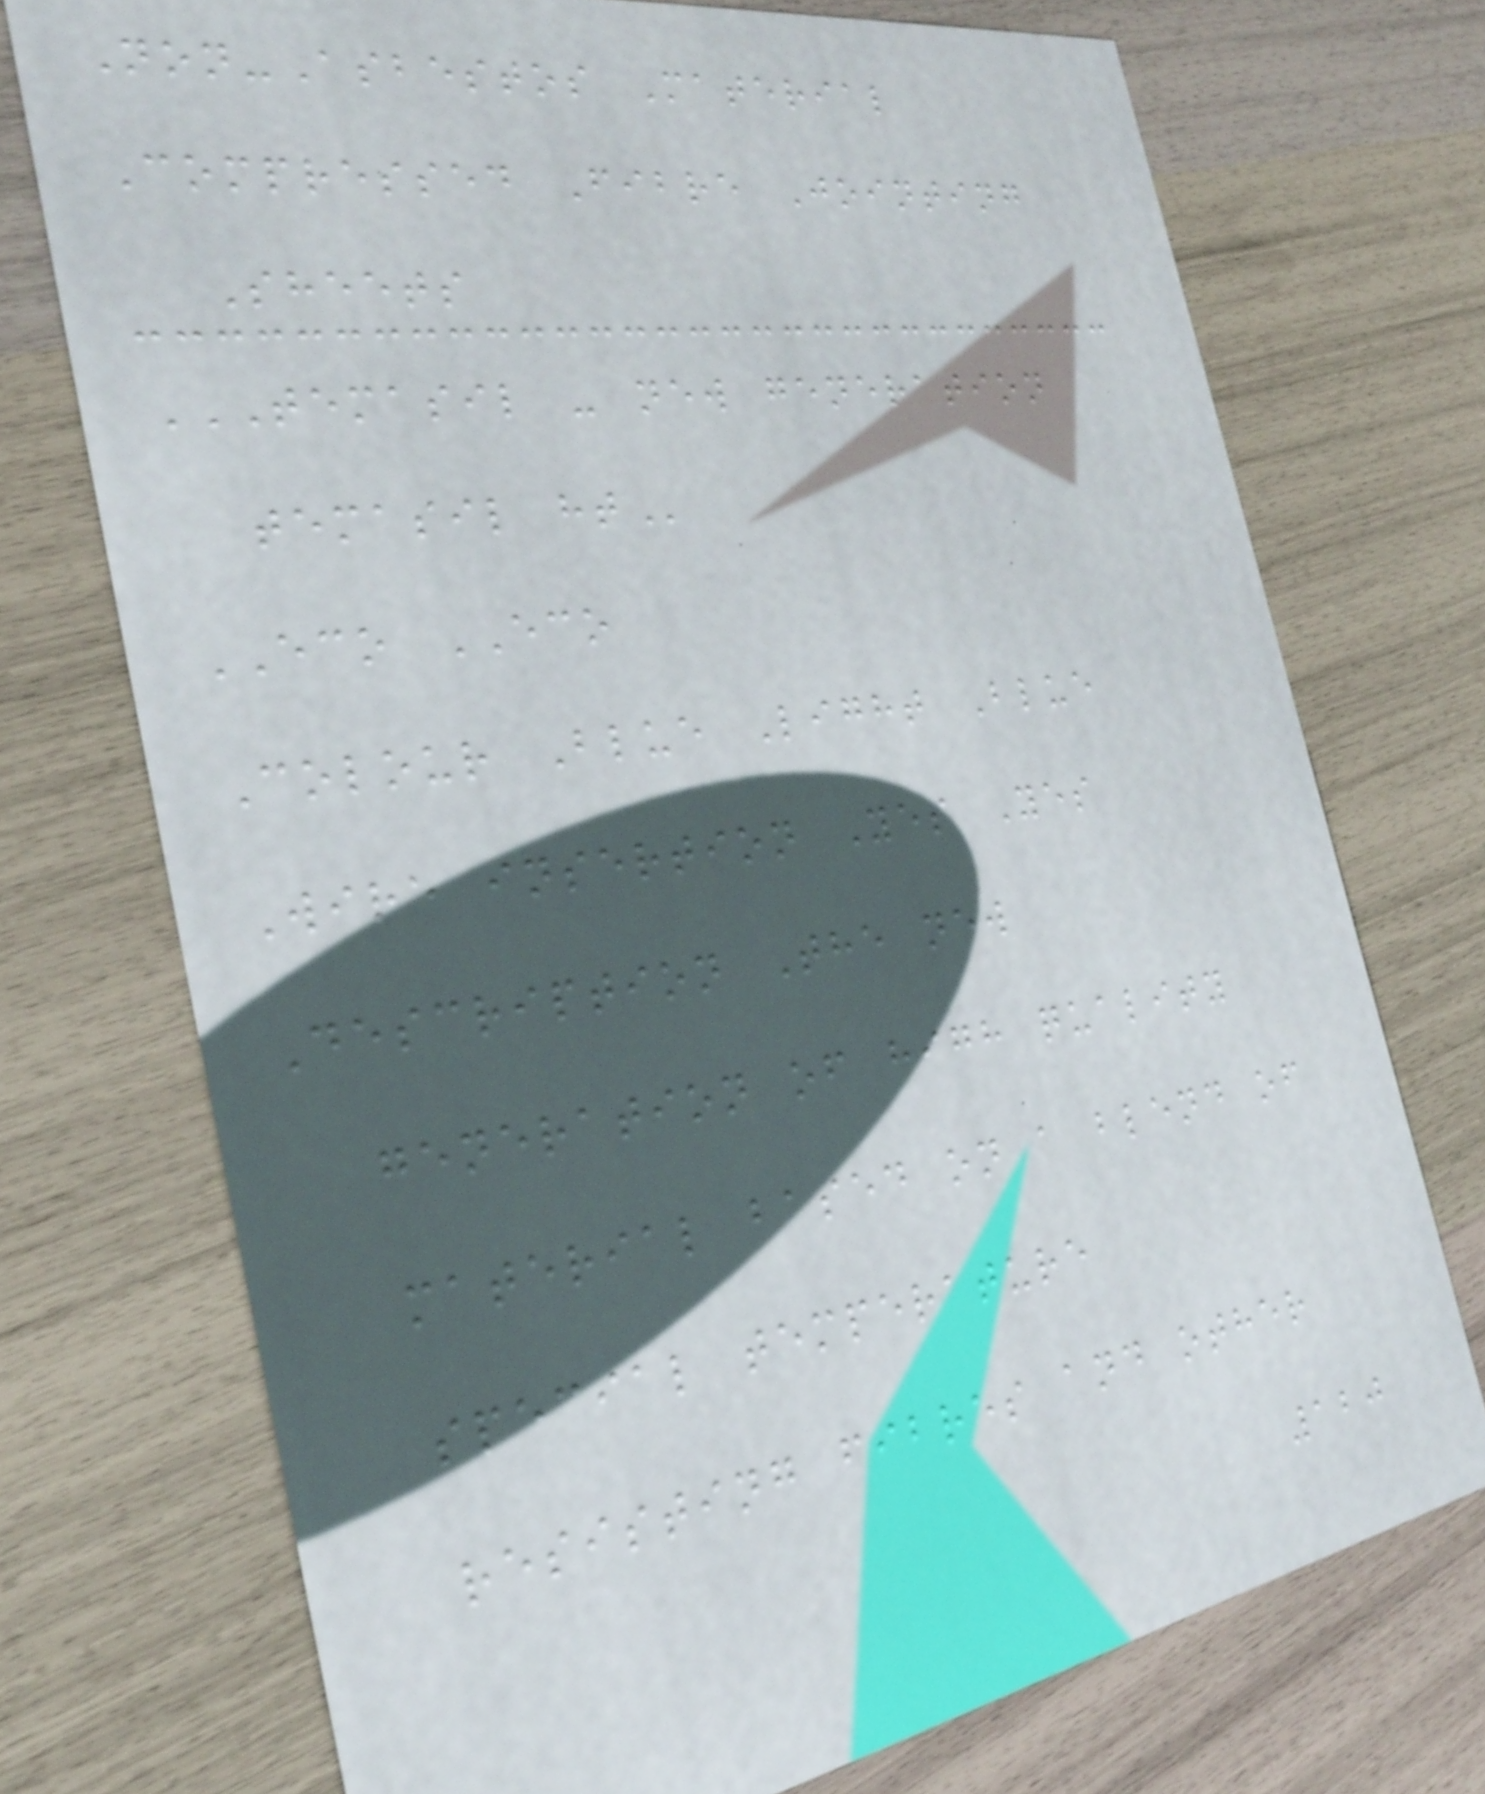Non-Asbestos Material
Compressed Fibre Jointing
Sheets
TEMASIL - NEW GENERATION
TEMASIL HT
ECO ECO
Colour Blue Light Blue
Wire insertion Yes Yes
Description The new
generation of high quality
material based on a blend of
special temperature
resisting fibres and other
120
